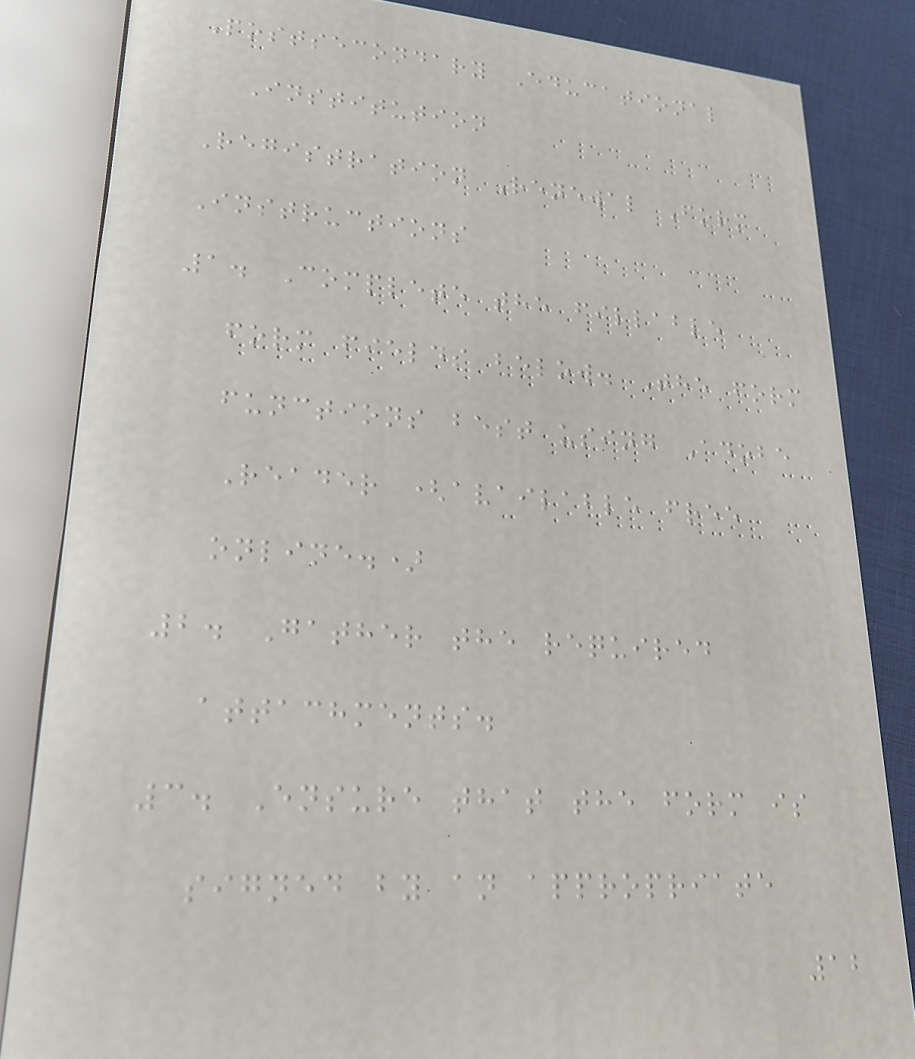Postsecondary Educational
Institution
Registration Renewal Form
Instructions
1. Complete the fillable
form fields below. The form
functions best using Adobe
Reader (available free
online.)
2. Gather the required
attachments.
3. Ensure that the form is
signed by an appropriate
12
